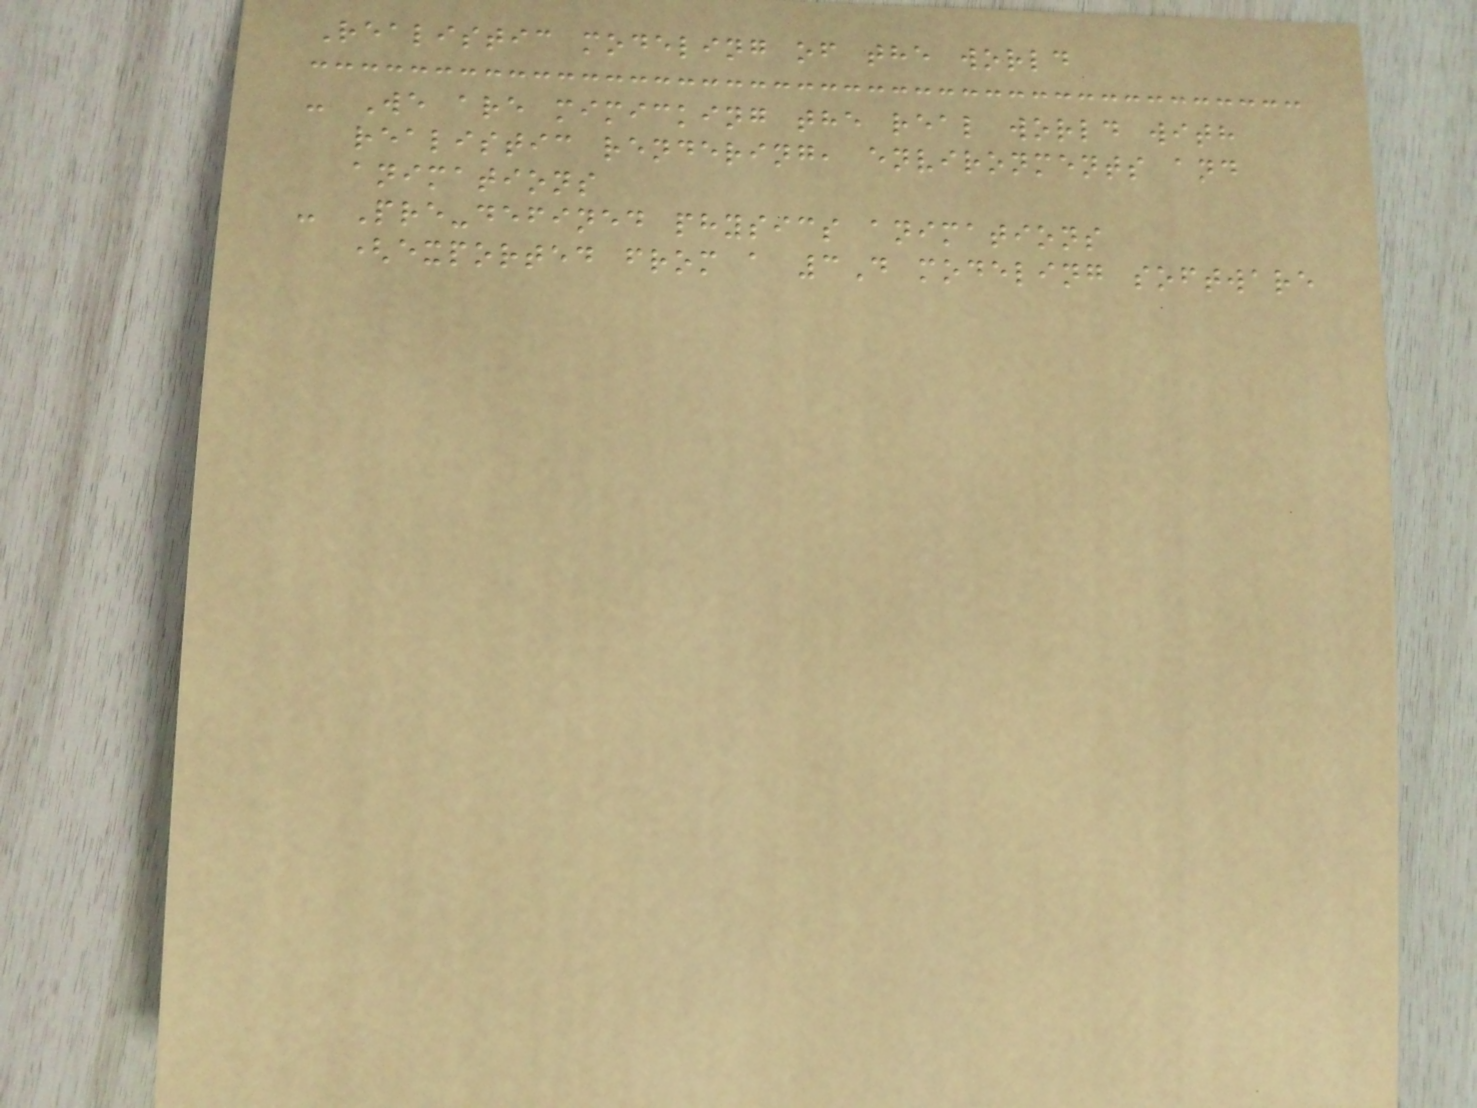Realistic modeling of the world
- We are mimicking the real world with
realistic rendering, environments and
animations
- Pre-defined physics animations
(exported from a 3D modeling software
